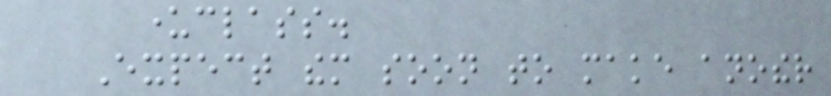underclass.
Expect them soon to make another
